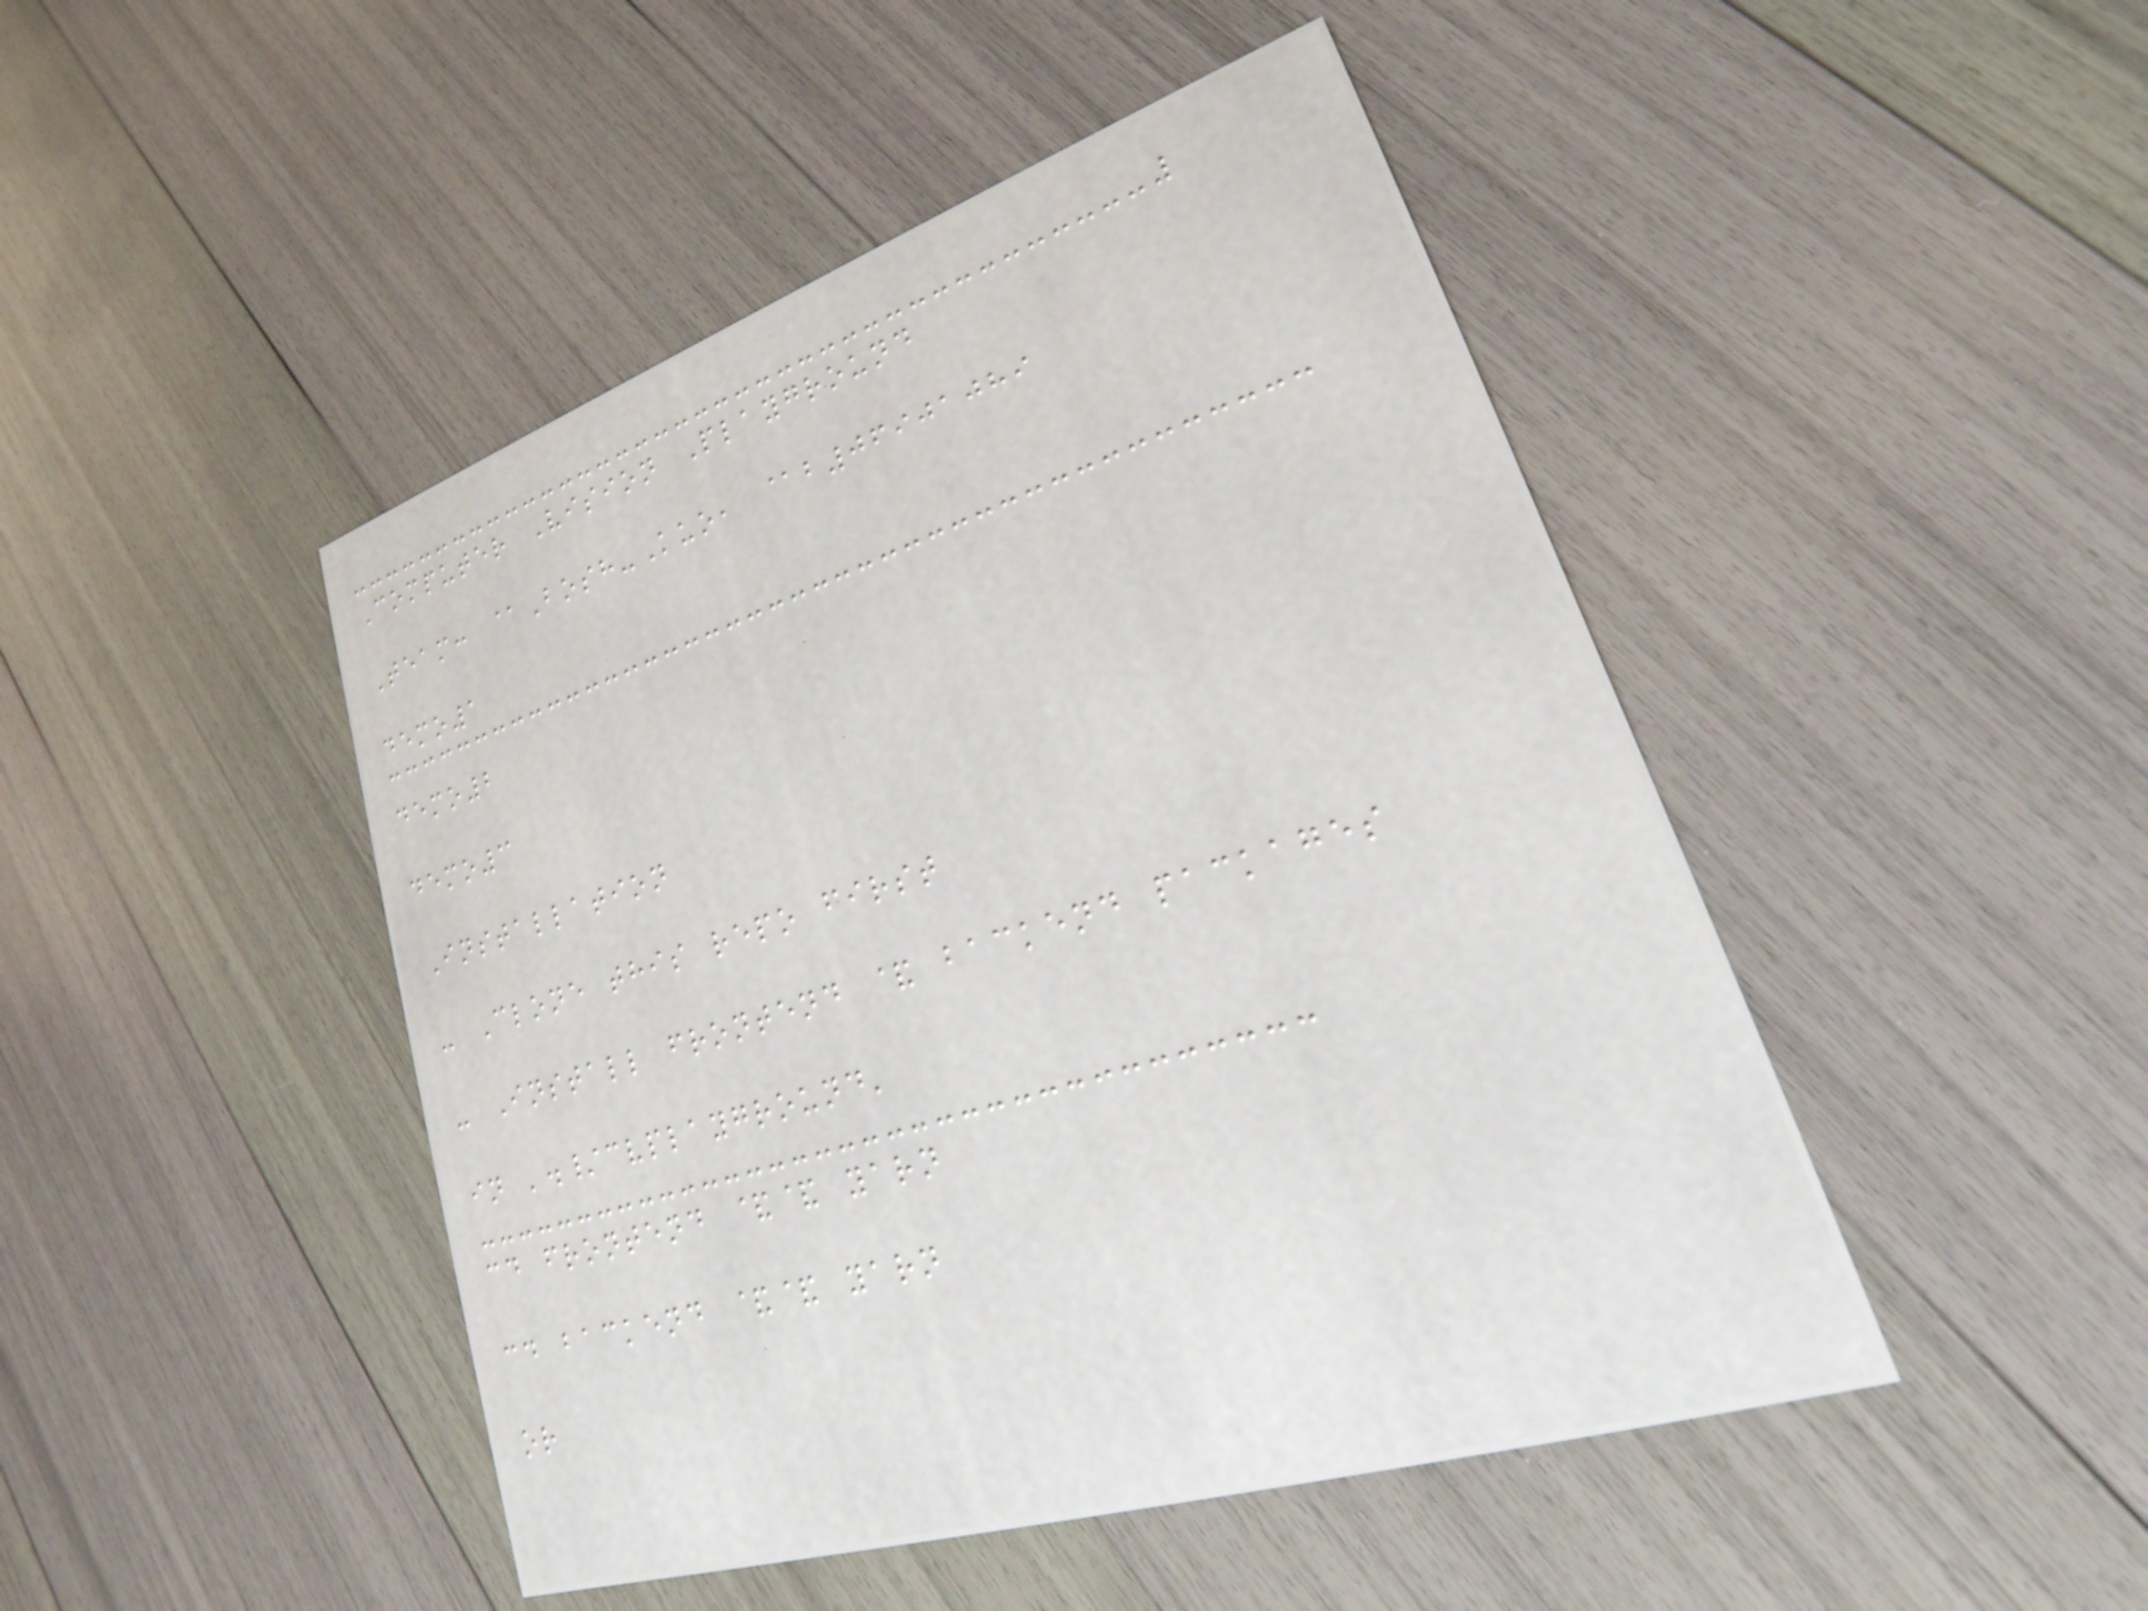Computer Vision Playground
Team: @Bosh-Kuo, @b06901089
demo1
demo2
demo3
Installation
- Clone this repo first
- Install frontend & backend packages
in './cvplayground'
cd frontend && yarn
cd backend && yarn
or
